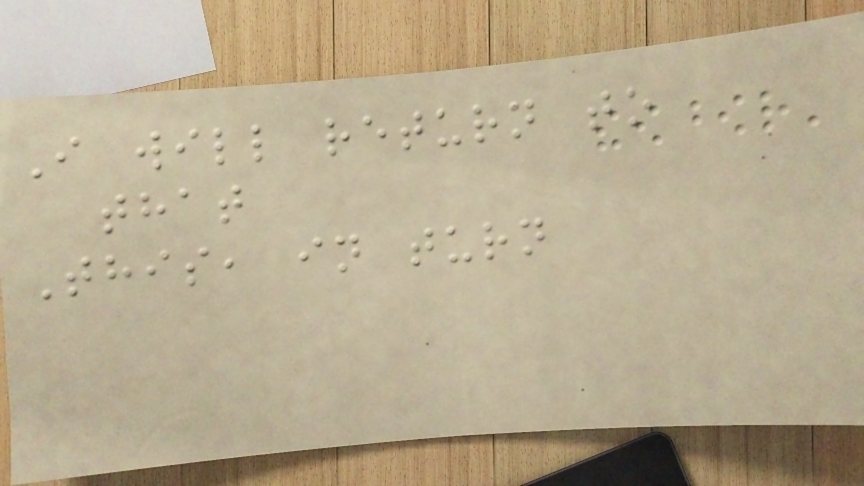I will return to
that
This, in turn
